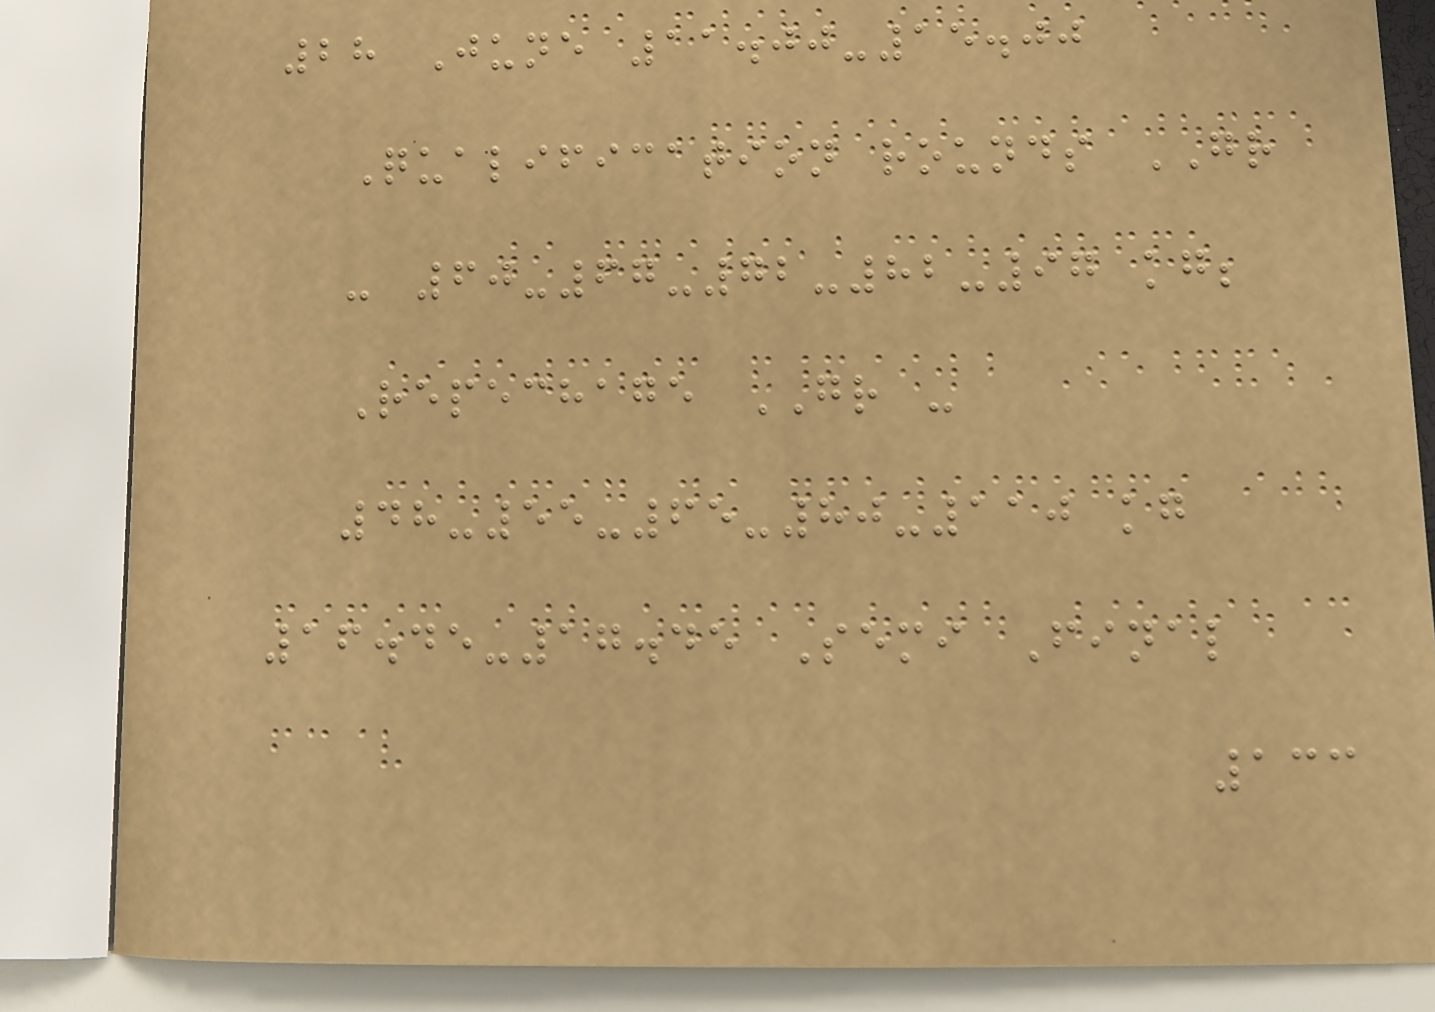28 June 11.00-15.00
Qualification rounds GR
- 60-67-72-82-97 kg;
Repechage GR -
48-55-65-80-110 kg
16.45-17.45 Semi Final
133
